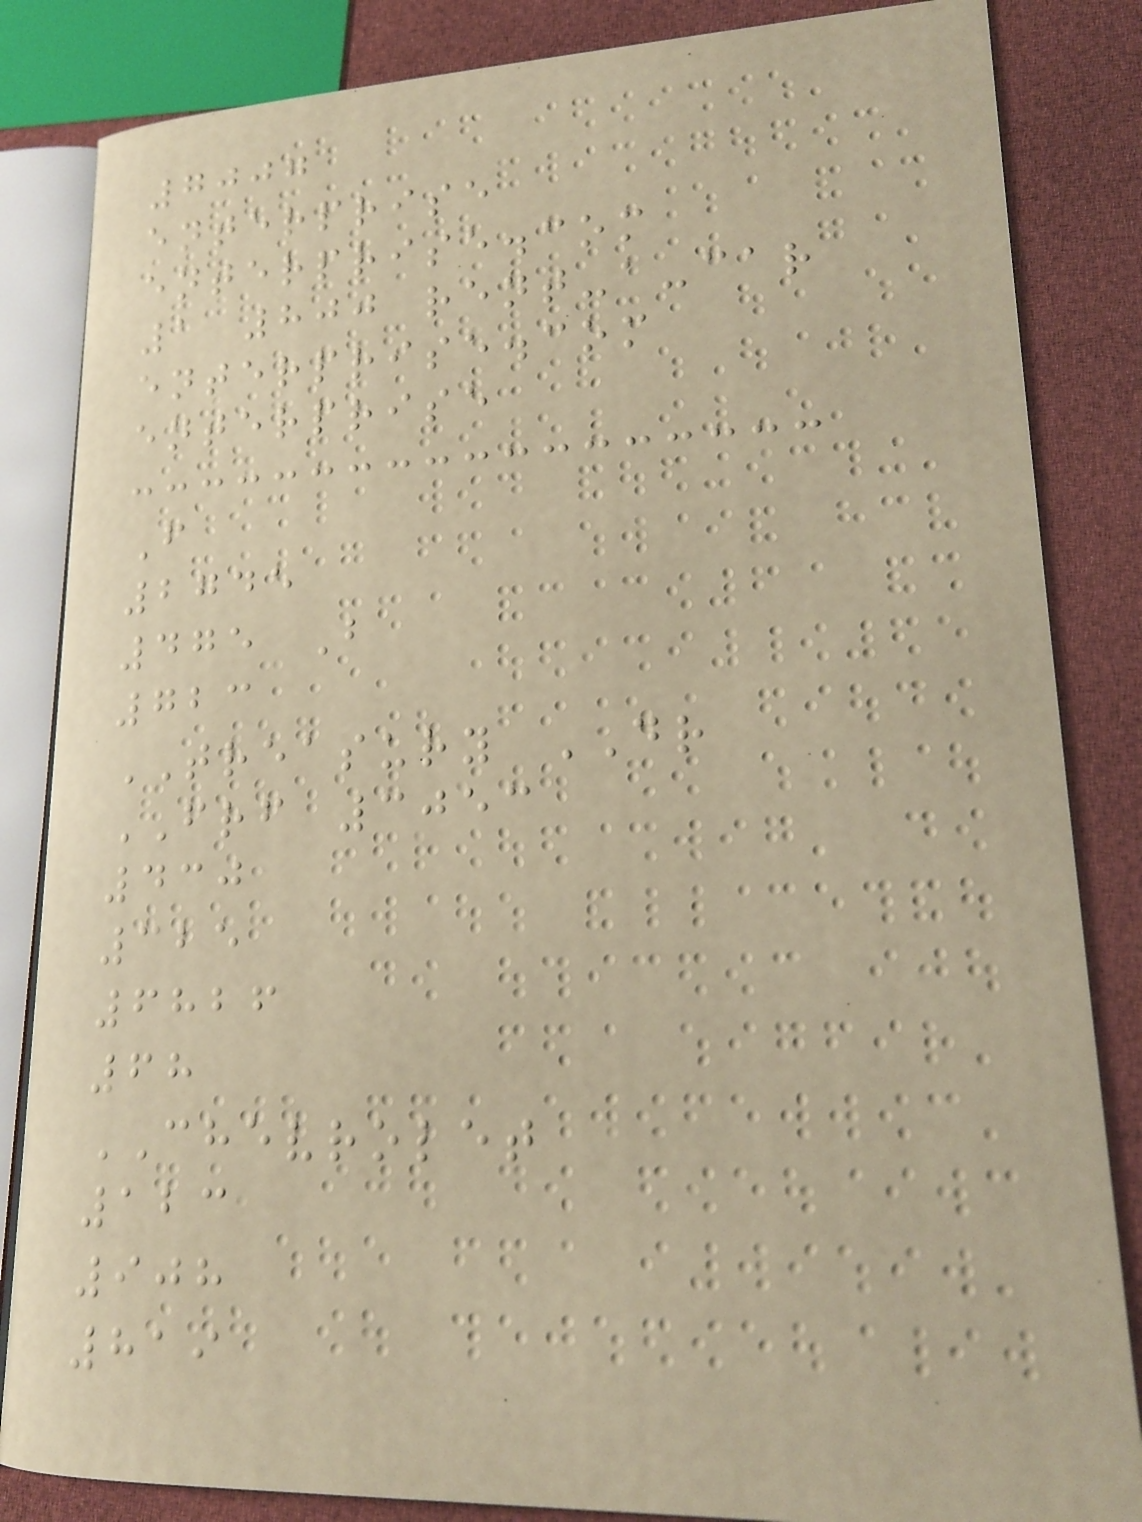7007
enterprise
enterprise.com
1 800 rent-a-car
enterprise.com
enterprise
F
2745
475 B
723
TREASURY DR
FRF 3053
430
325
6826
68
CHEVROLET
123
908
819
